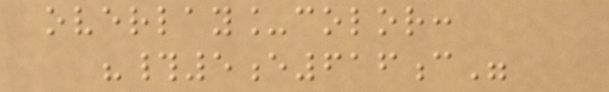overlay_color:
"#5e616c"
